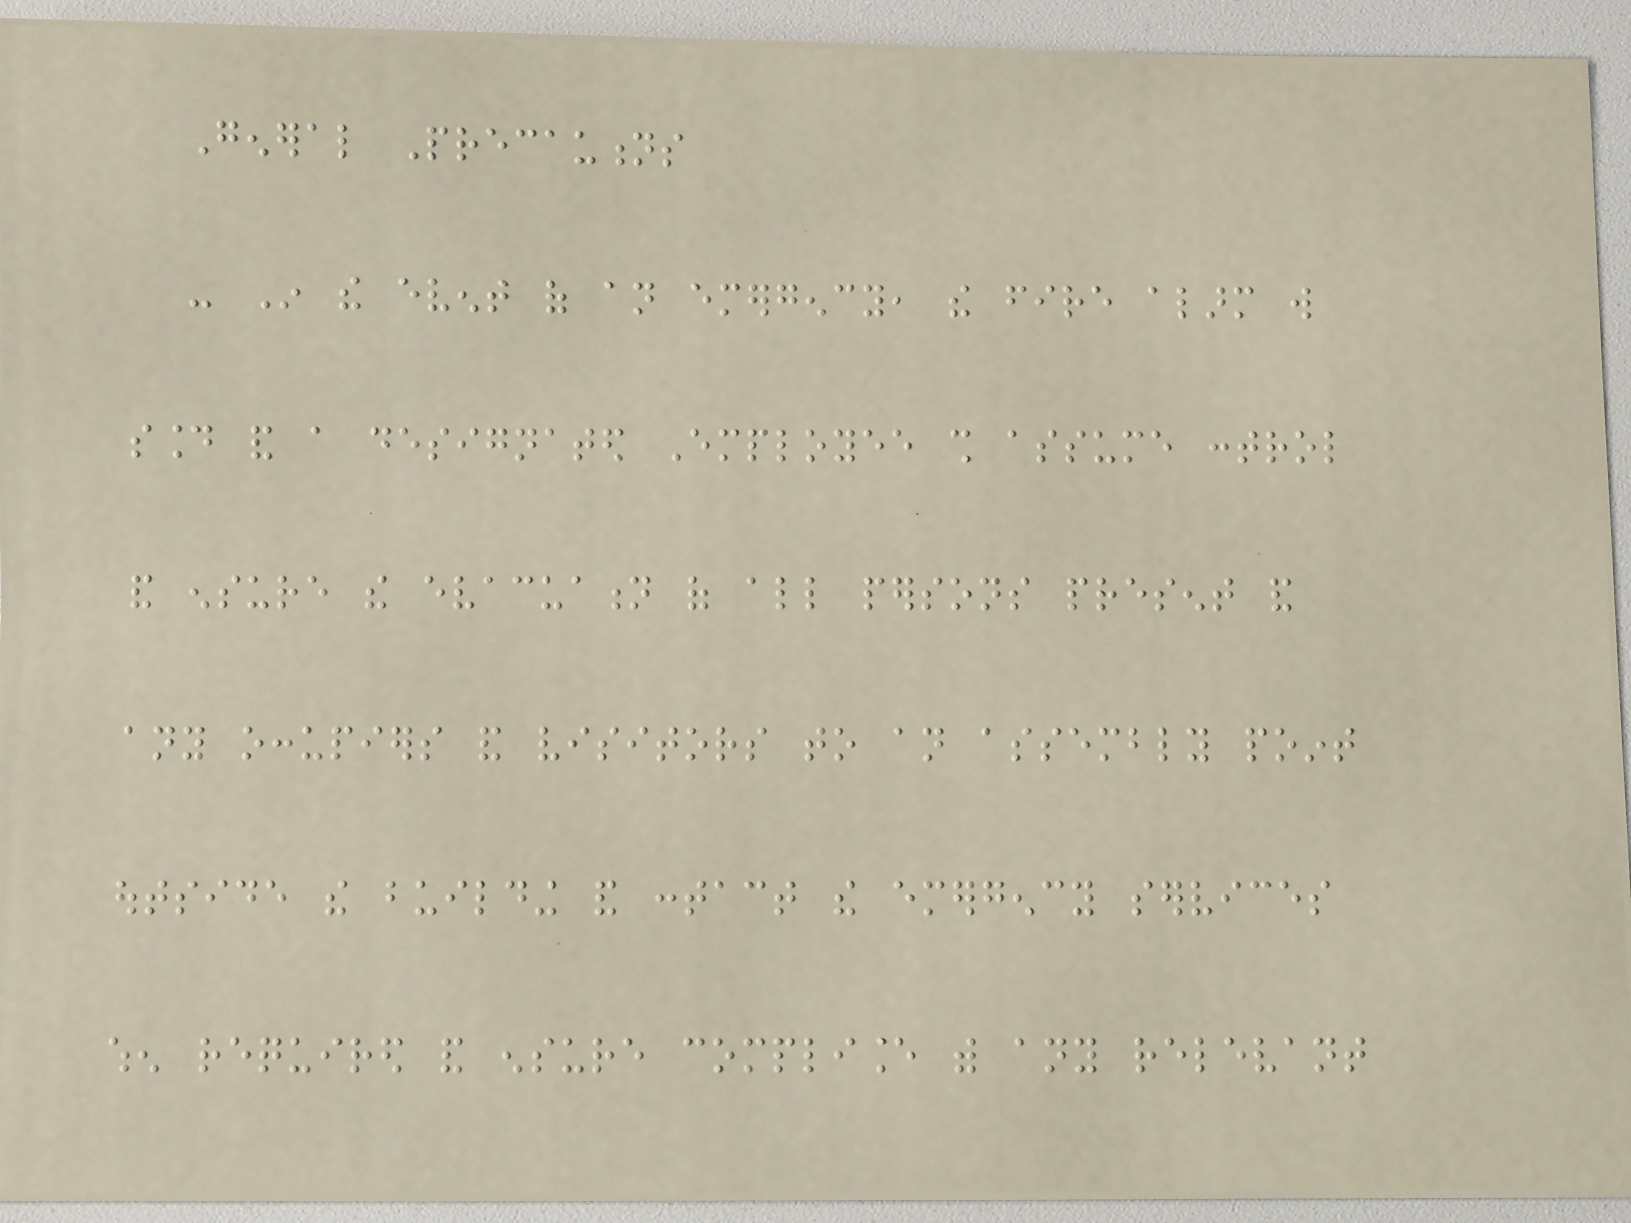General Precautions
- In the event of an emergency, the fire alarm will
sound and a designated Employee shall assume control
and ensure the evacuation of all persons present and
any occupiers and visitors to an assembly point
outside the building and contact the emergency services
when required and ensure compliance with any relevant
